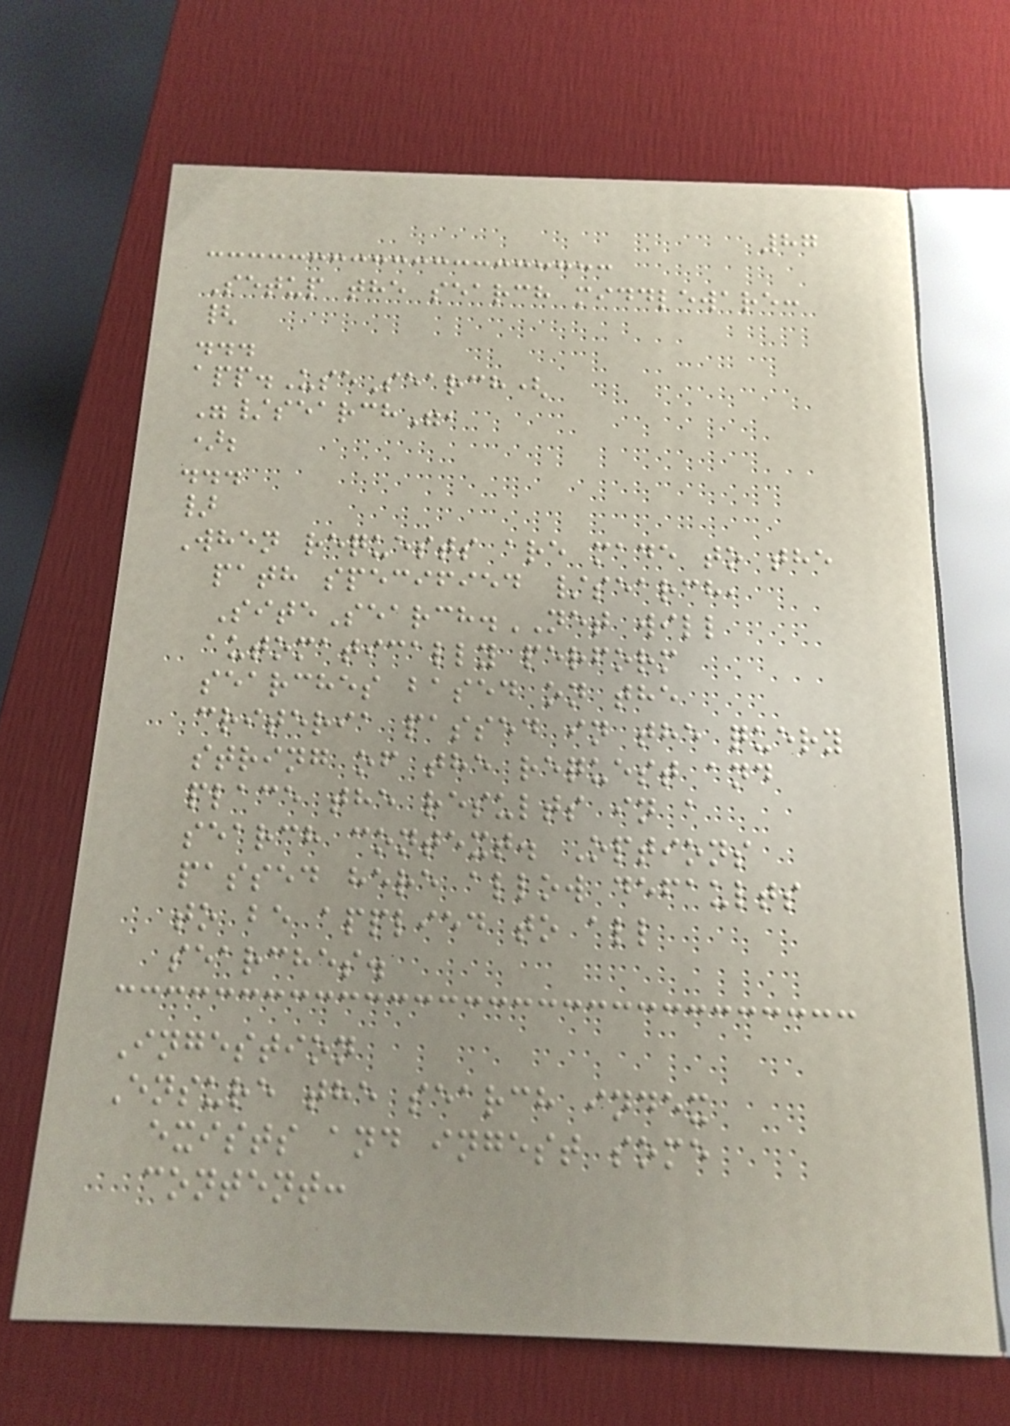87
Setup the search middleware:
{
...
app.UseSearch(
"/search",
);
...
}
When requests are made to the
path specified /search,
SiteSearch.NET will
automatically perform
searches based on the
criteria passed in the query
string of the request and
place the results in a
search context. Options
passed here allow defaults
to be applied to all
searches.
Ingestion
Ensure the search index
exists and ingest some
content:
